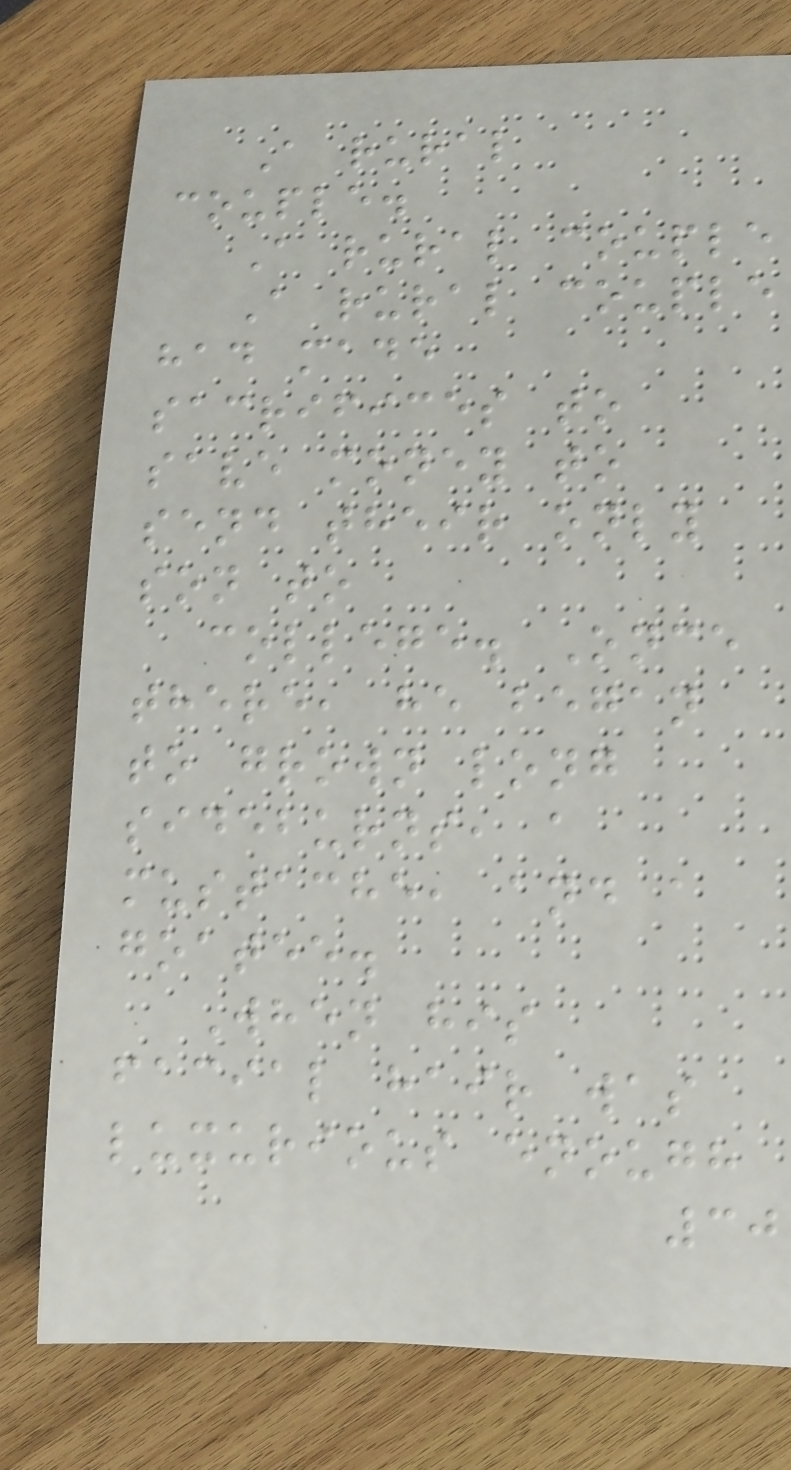A rural
couple.
A rural couple
A rural couple
had made
sacrifices to
save money to
send their only
son to
college. Once
there, he began
to grown long
sideburns, a
mustache, and a
goatee.
When his
facial hair was
luxurious enough
30
